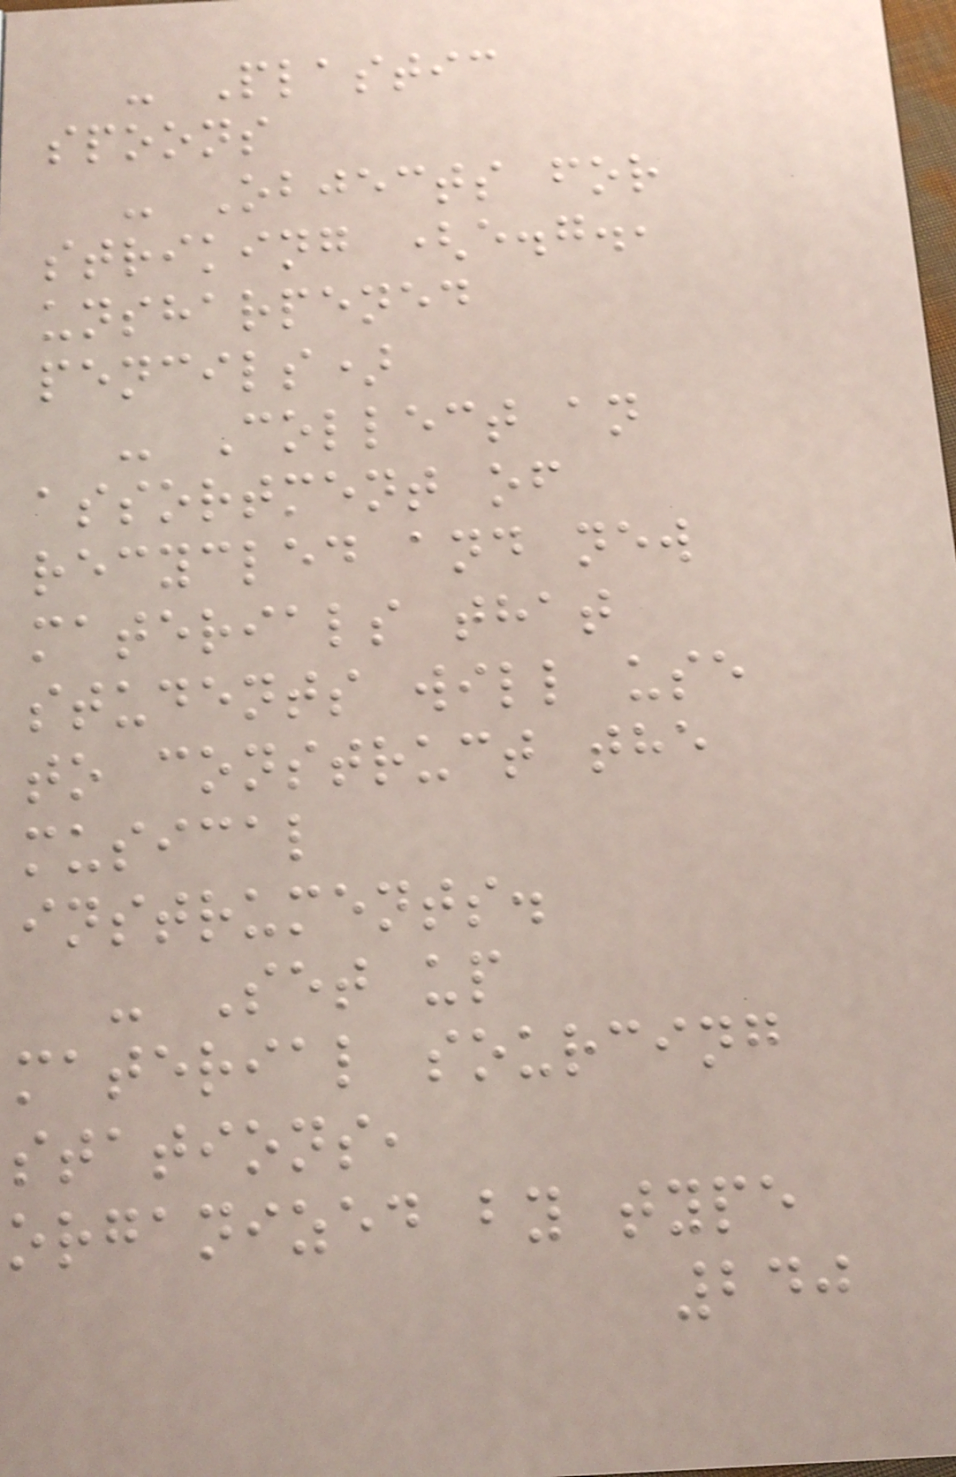- Plastic
spoons
- Objects for
striking (e.g.,
unsharpened
pencils)
- Collect an
assortment of
recycled and new
materials that
students will use
to construct the
musical
instruments.
- Set up
material sourcing
stations,
organized by type
240
